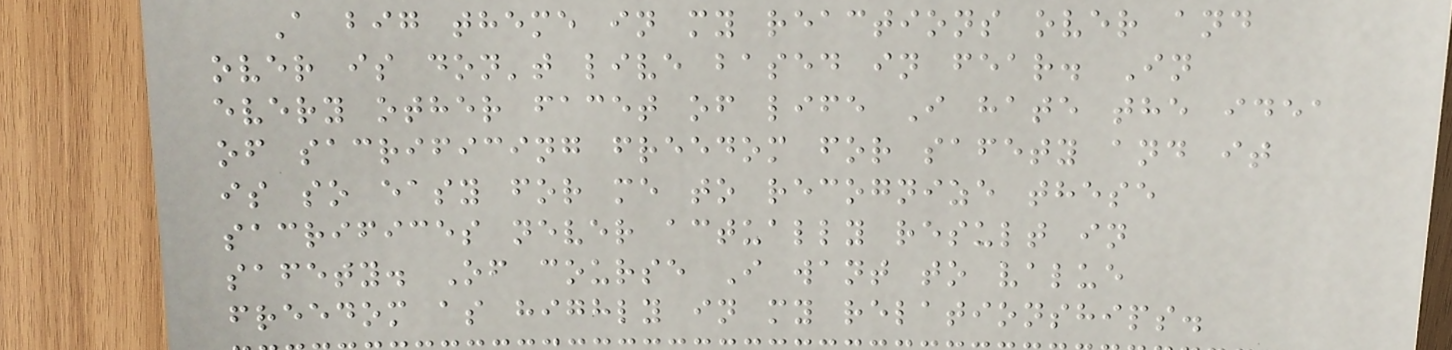A big theme in my reactions over and
over is don't live based in fear. In
every other facet of life I hate the idea
of sacrificing freedom for safety and it
is so easy for me to recognize these
sacrifices never actually result in
safety. Of course I want to value
freedom as highly in my relationships.
